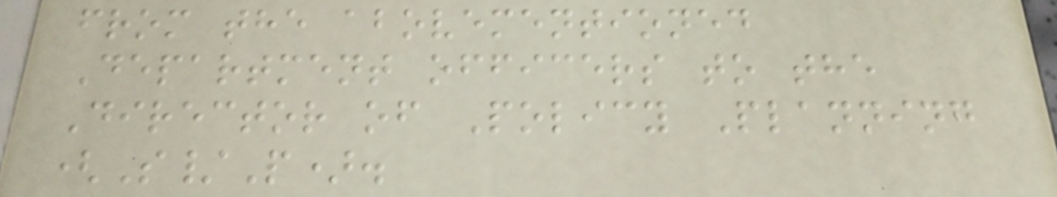from the abovementioned
Department officers to the
Director of Policy Planning
(S/P).
